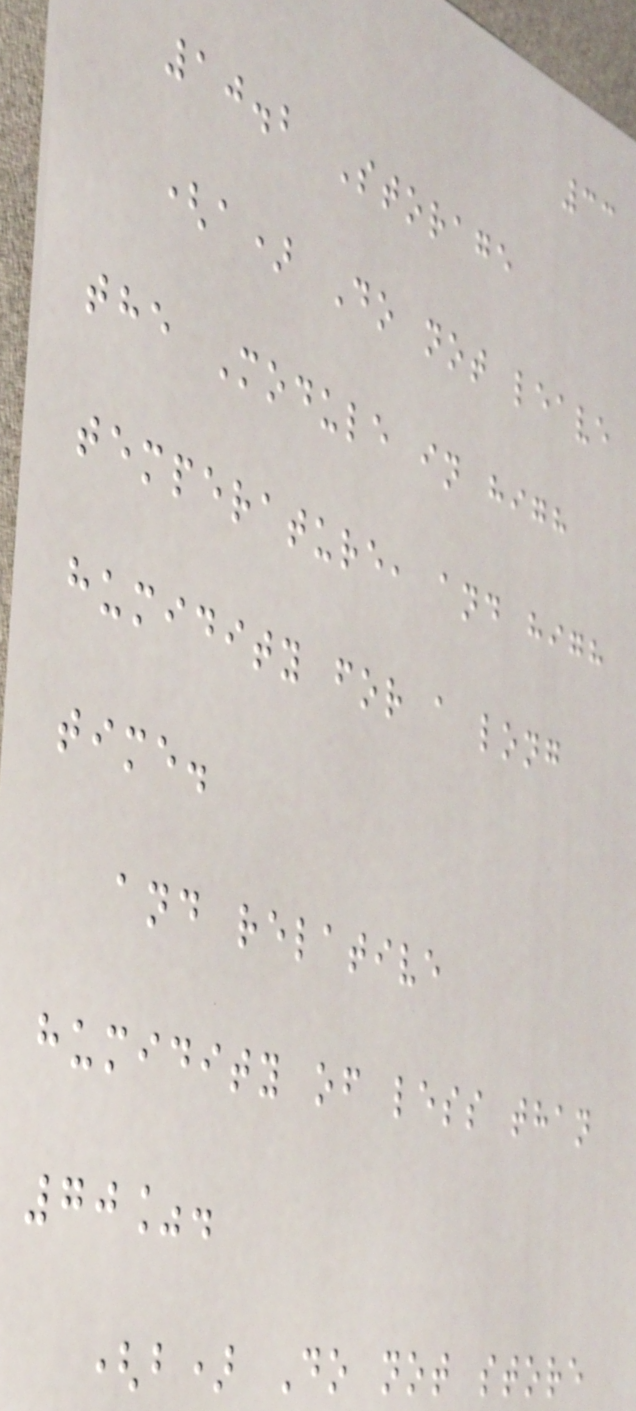33
10.2 Storage
(a) Do not leave
the Module in high
temperature, and high
humidity for a long
time.
and relative
humidity of less than
70%.
(b) Do not store
